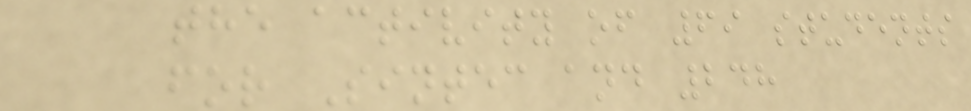the activity of 69 students
for Sintec and 248
